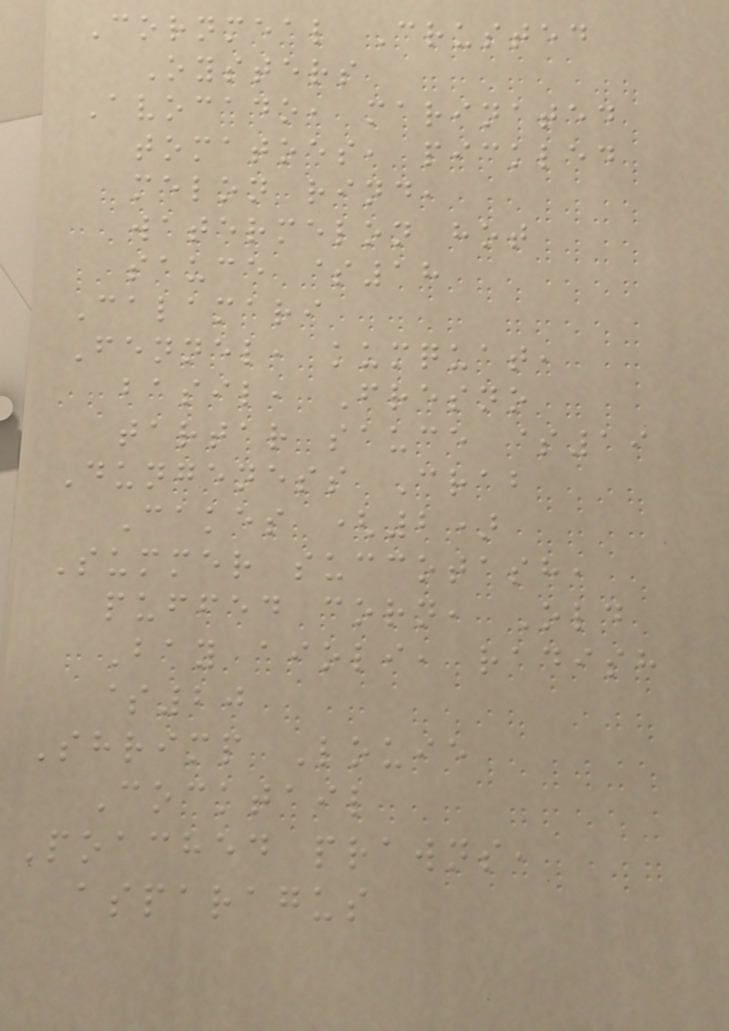Cornmeal Crusted
Oysters
Avocado, marinated
tomatoes, pickled
melon rind,
watermelon hot
sauce $18
Calamari
Fennel, kumquat,
basil, Fresno
tartar sauce $19
Dungeness Crab
Cakes (2)
Summer succotash,
puffed corn, Old
Bay aioli, radish
$20
Shrimp Louie
Cocktail
Poached prawns,
asparagus
